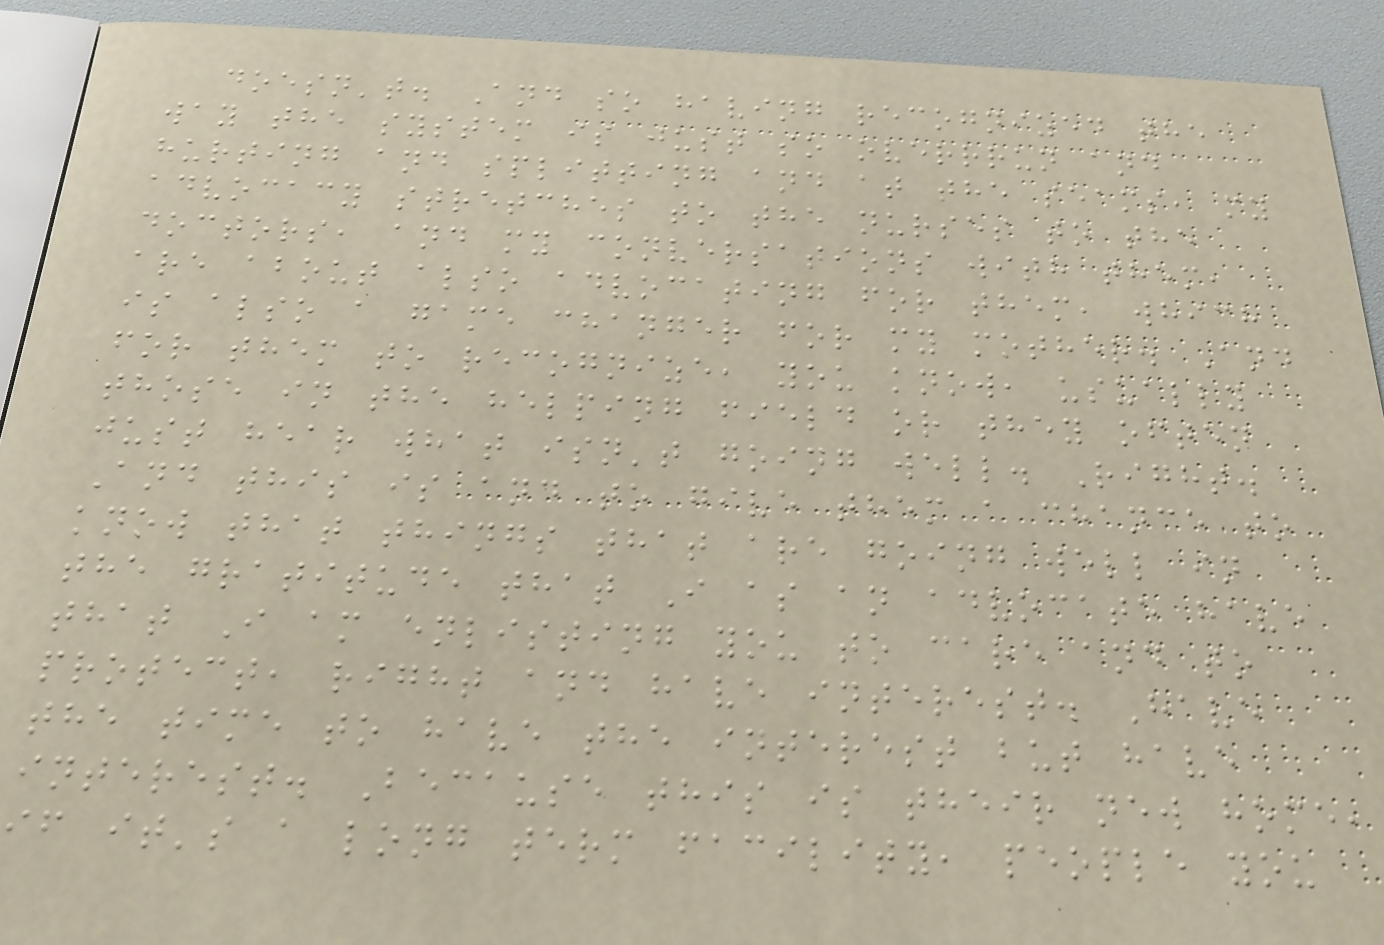doesn't. And so having recognized the
way the system is just so overrrun and
hurting and splitting and at the seams, my
advocacy stretches to the nurses to the
doctors, and my conversations with them,
are about also advocating for them, which
is also a game changer for my mother. And
for them to recognize, you know, usually
those in the helping field or they often
just hear what isn't going well. Right.
And this is and to give them a chance to
know that things that are going well in
the gratitude that I as an advocate have
that I am enlisting you to care and to
protect, right and have interest. Have
the time to have the interest but have
interest. Because this is their new home,
if it's a long term facility, people you
